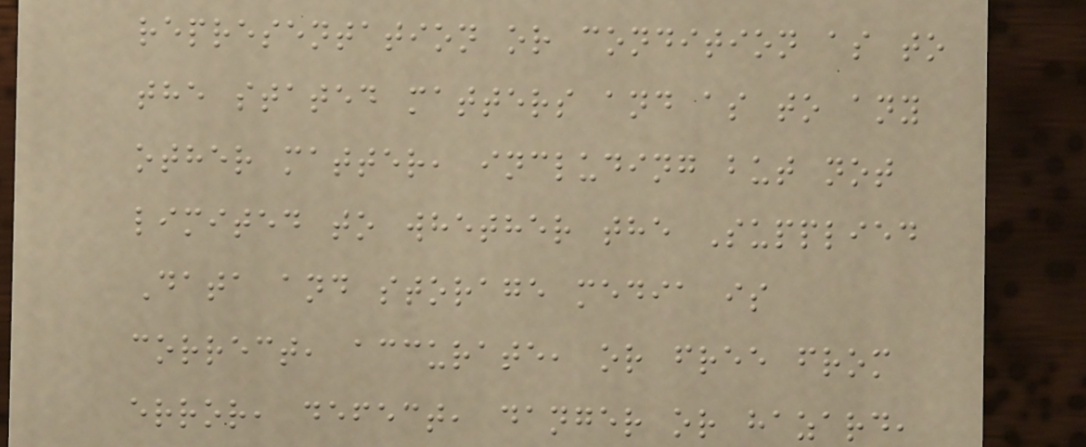representation or condition as to
the stated matters and as to any
other matter, including but not
limited to whether the Supplied
Data and storage media is
correct, accurate, or free from
error, defect, danger or hazard,
